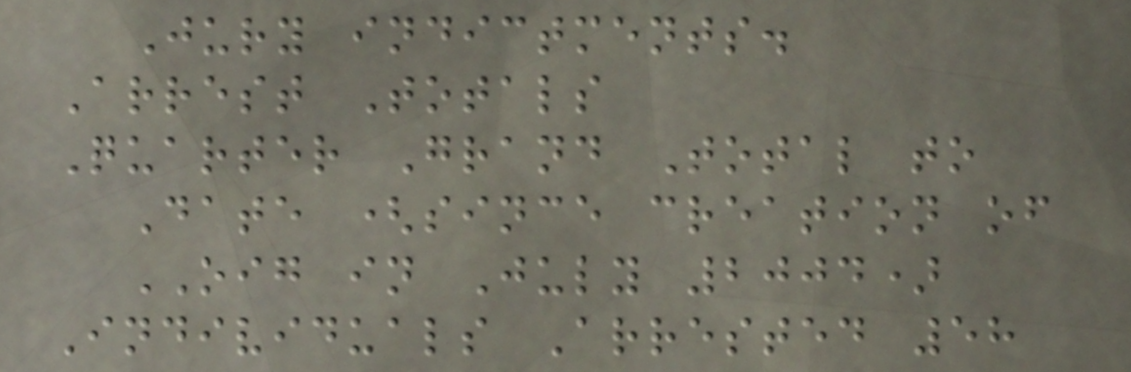Jury indictments.
Arrest Totals
Quarter Grand Total to
Date (since creation of
OIG in July 2004)
Individuals Arrested 58
